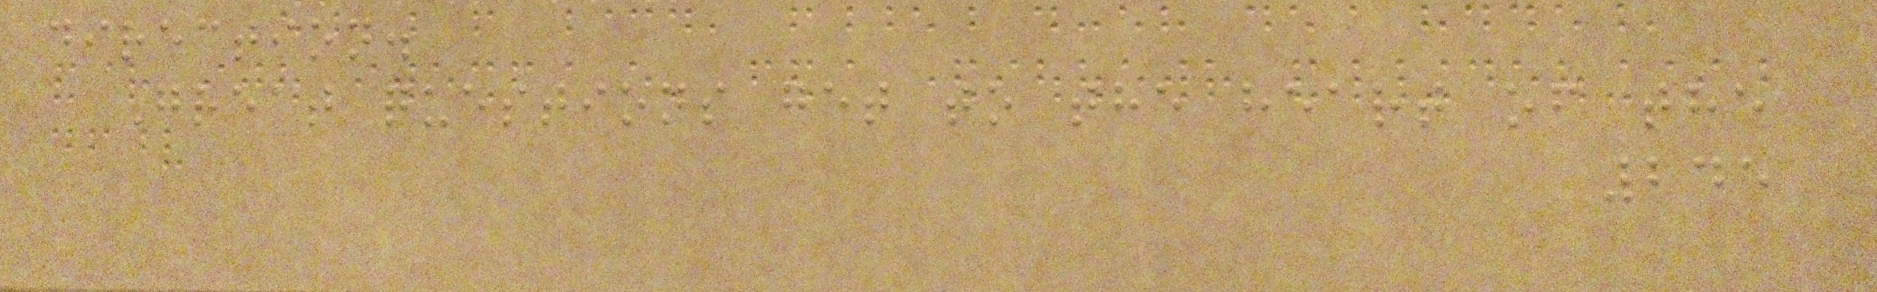direction.
Great questions get to the heart of the
245
